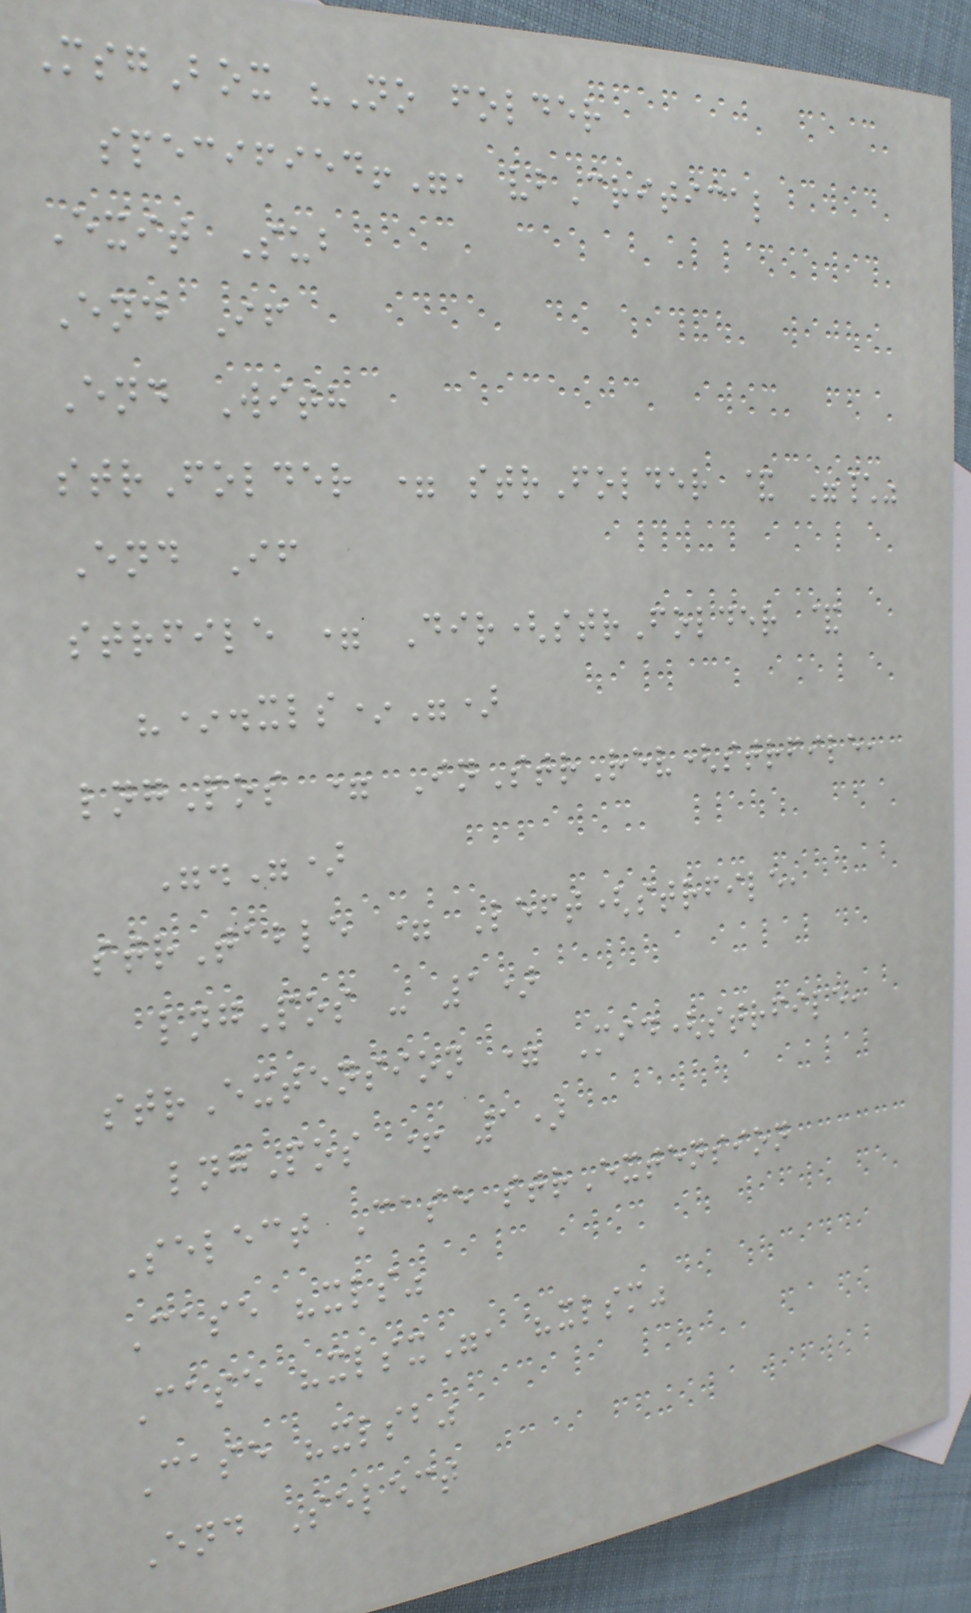MsgBox "No folder
specified!", vbCritical
Exit Sub
End If
End With
strFolder = strFolder & "\"
End If
strfile = Dir(strFolder &
"*.xls*")
lngPos = InStrRev(strfile,
".")
strTable = Left(strfile,
lngPos - 1)
strExtension = Mid(strfile,
lngPos + 1)
Select Case strExtension
Case "xls"
Case "xlsx", "xlsm"
Case "xlsb"
End Select
